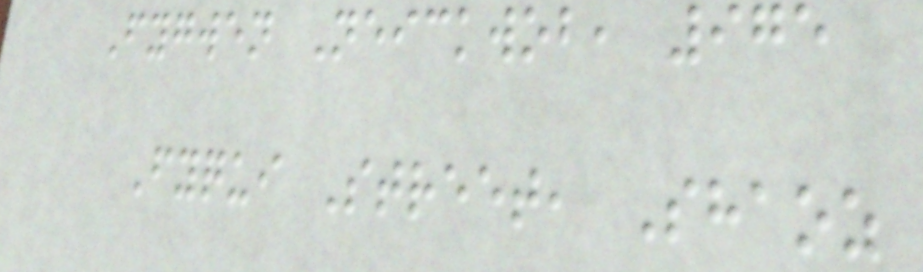Fygwen Neickwob, 975
Fyqui Street, Shaoz
